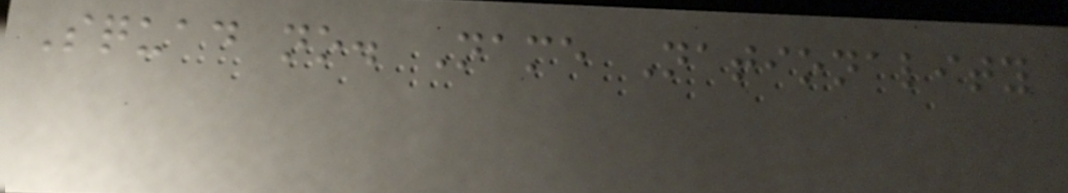Squad no. Name Nationality
